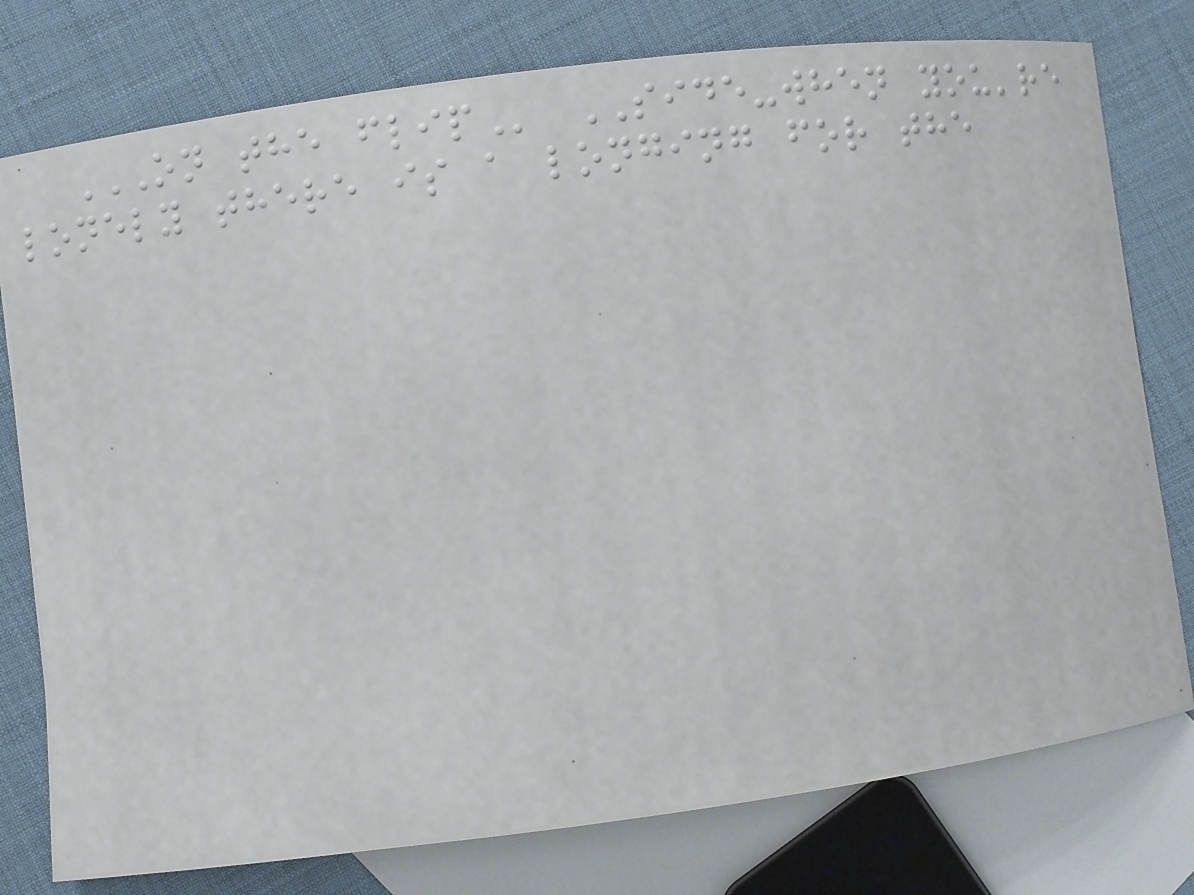ON THE FLIP SIDE-when you're
lonely there is a longing for the
